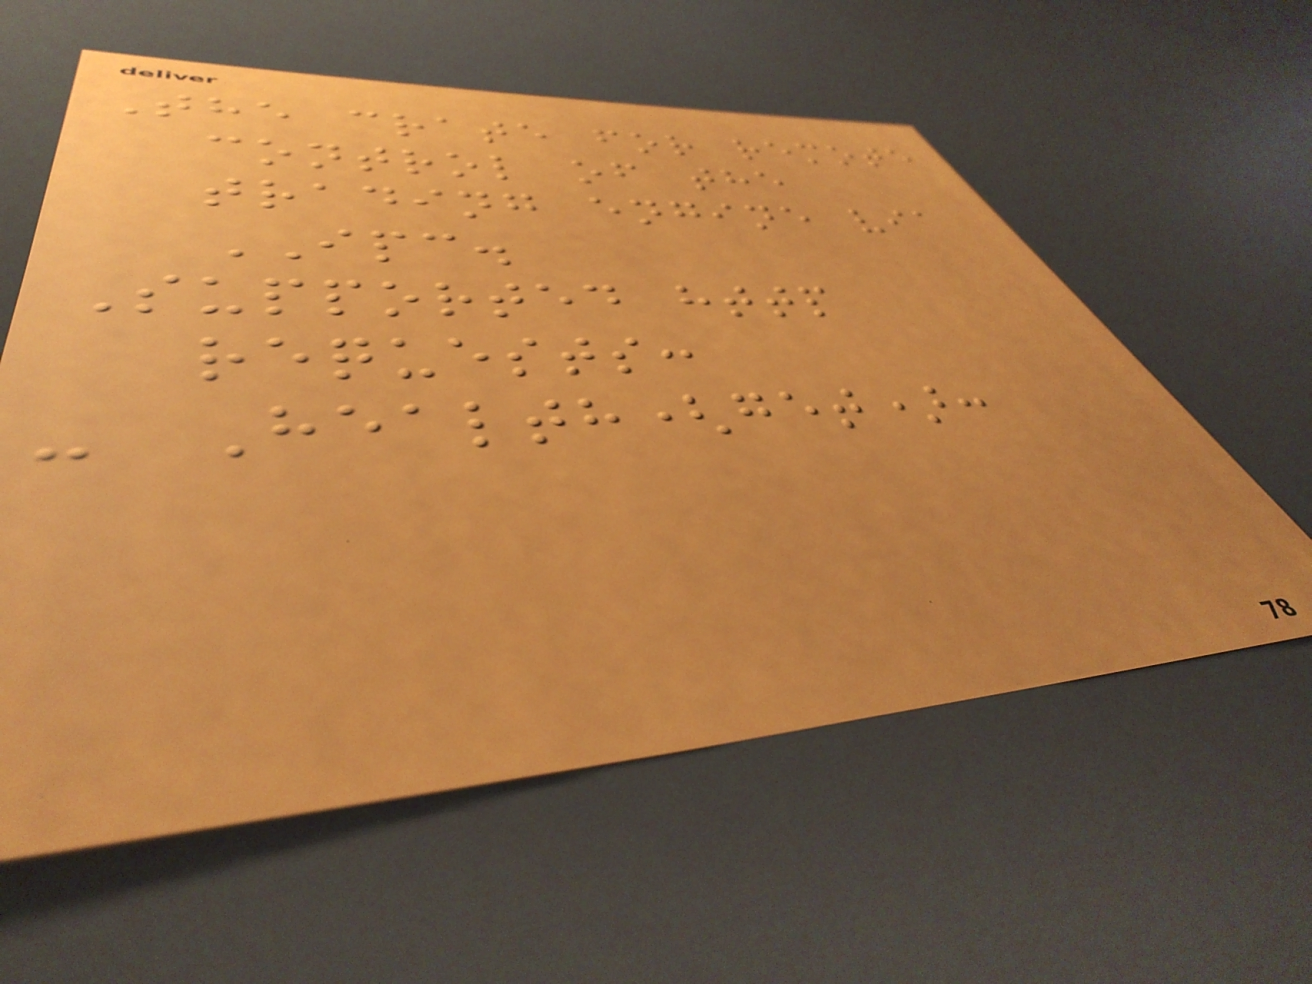The crate for remote
control of the
trading engine via
IPC.
Supported http
requests:
- Health(get):
